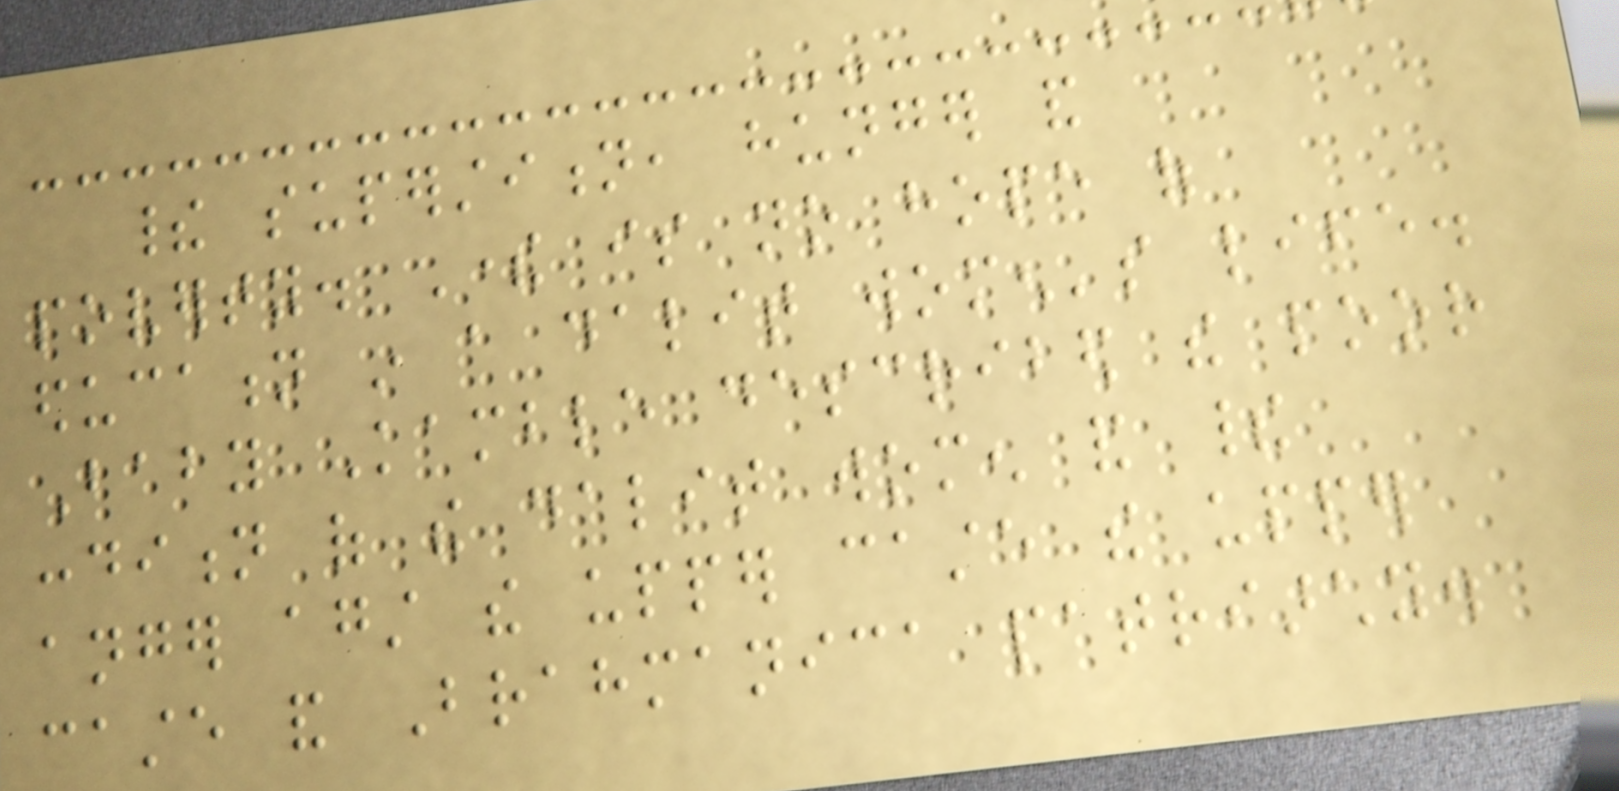their superstition, hunger and
poverty. There is no hope of
education in a dalit women's life.
Baby Kamble described the poor
condition of the dalit women and their
anger against the upper caste the upper
caste and Brahmanica patriarchy.
